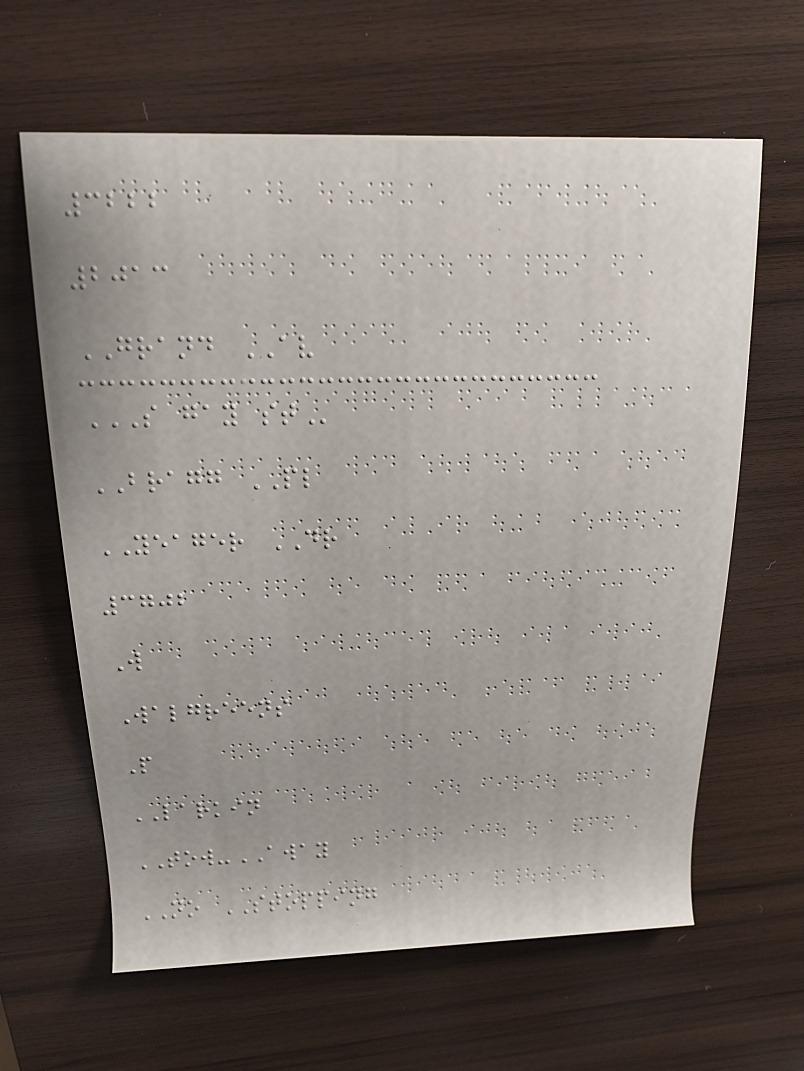3222
2013
GRAND AV
S GAY ST
BRAGG PL
YEAGER DR
3702
W
Walgreens
P
LARKIN
TOW-AWAY
NO STOPPING
